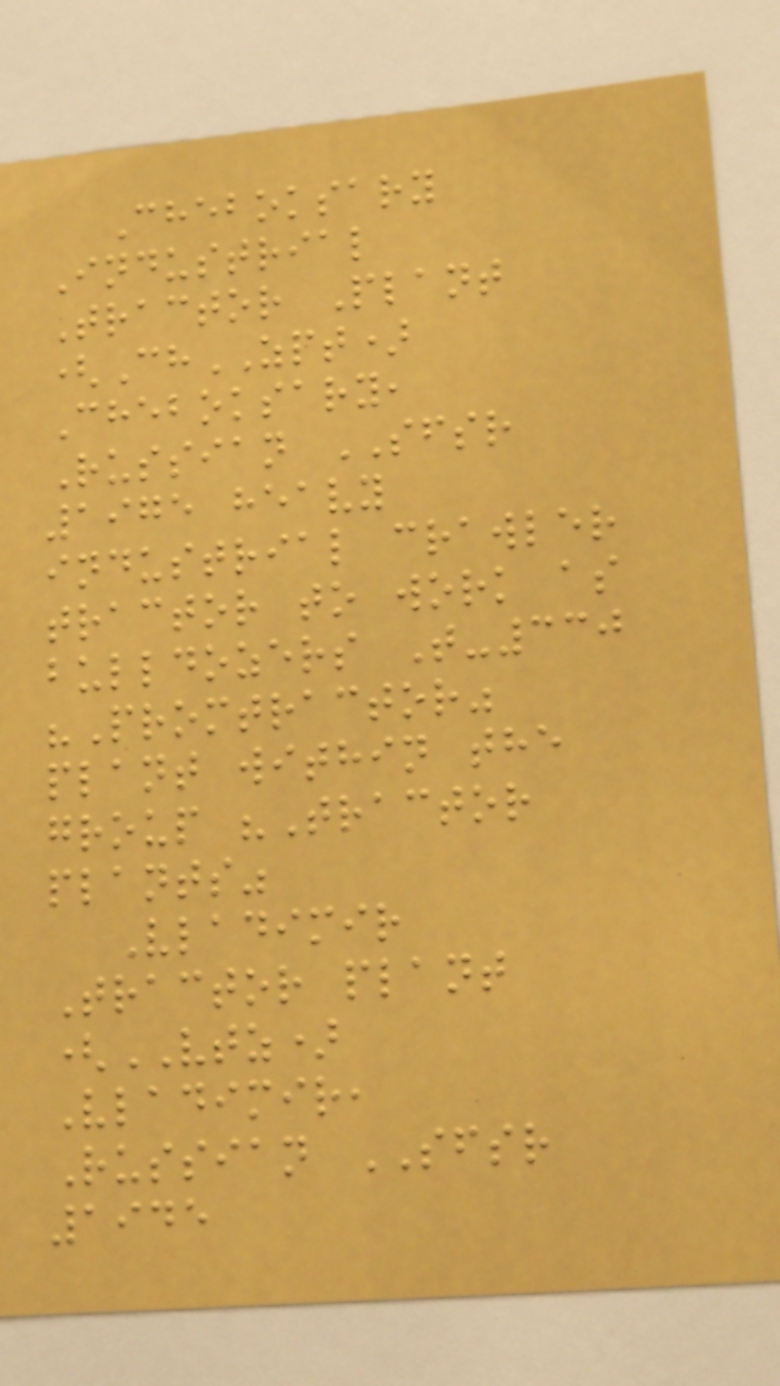Cheboksary
Industrial
Tractor Plant
(ChZPT)
Cheboksary,
Russian SFSR
1975 heavy
industrial crawler
tractor to work as
bulldozers T-330
"Promtractor"
plant within the
group "Tractor
plants"
Vladimir
Tractor plant
(VTZ)
Vladimir,
Russian SFSR
1945
